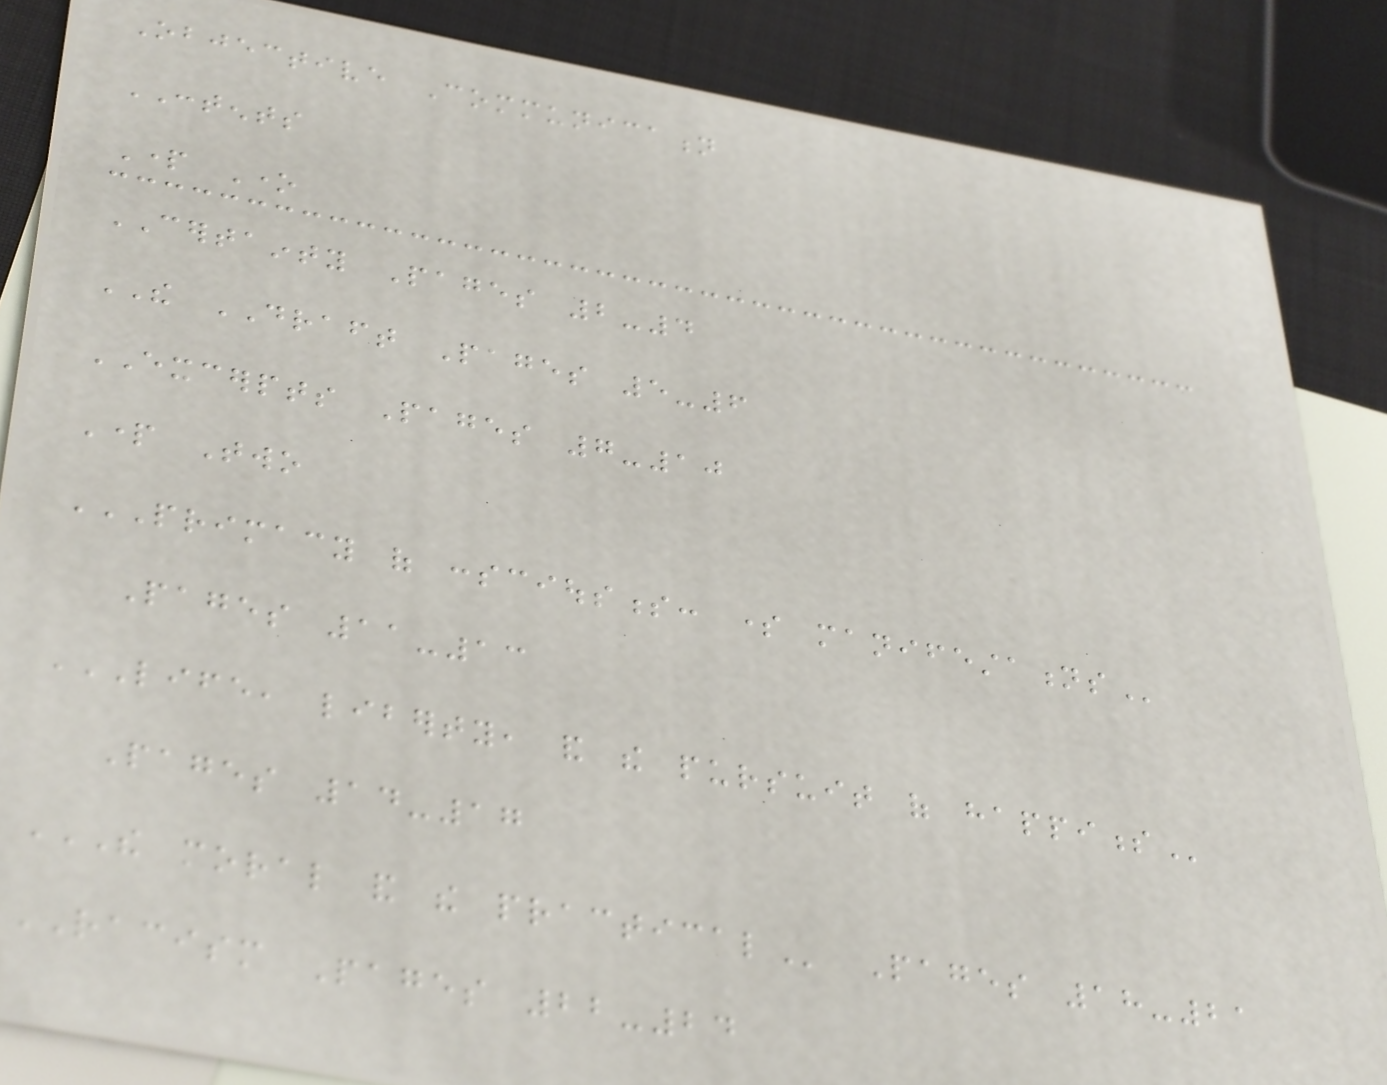Objective Communication
CONTENTS
Part One
CERTAINTY Pages 2-4
THE DRAFT Pages 5-6
EXCERPTS Pages 7-10
Part Two
PRIMACY OF CONSCIOUSNESS: SOME MANIFESTATIONS
Pages 11-13
LIFE, LIBERTY, AND THE PURSUIT OF HAPPINESS
Pages 14-17
THE MORAL AND THE PRACTICAL Pages 18-21
RACISM Pages 22-24
